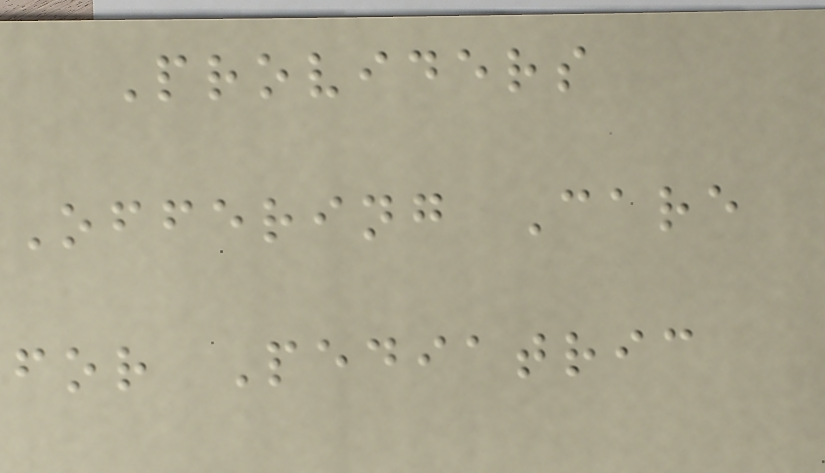Providers
Offering Care
for Pediatric
